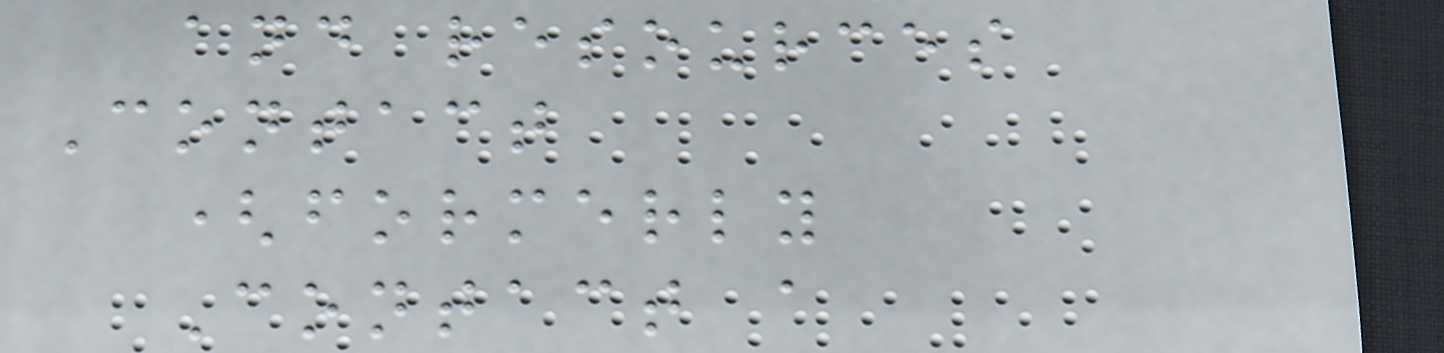and resources
Contact
(formerly
Contact a
